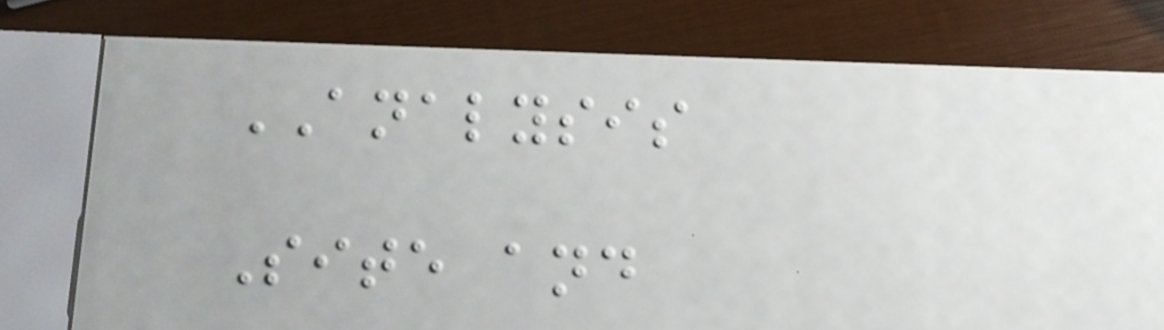ANALYSIS
Site and
